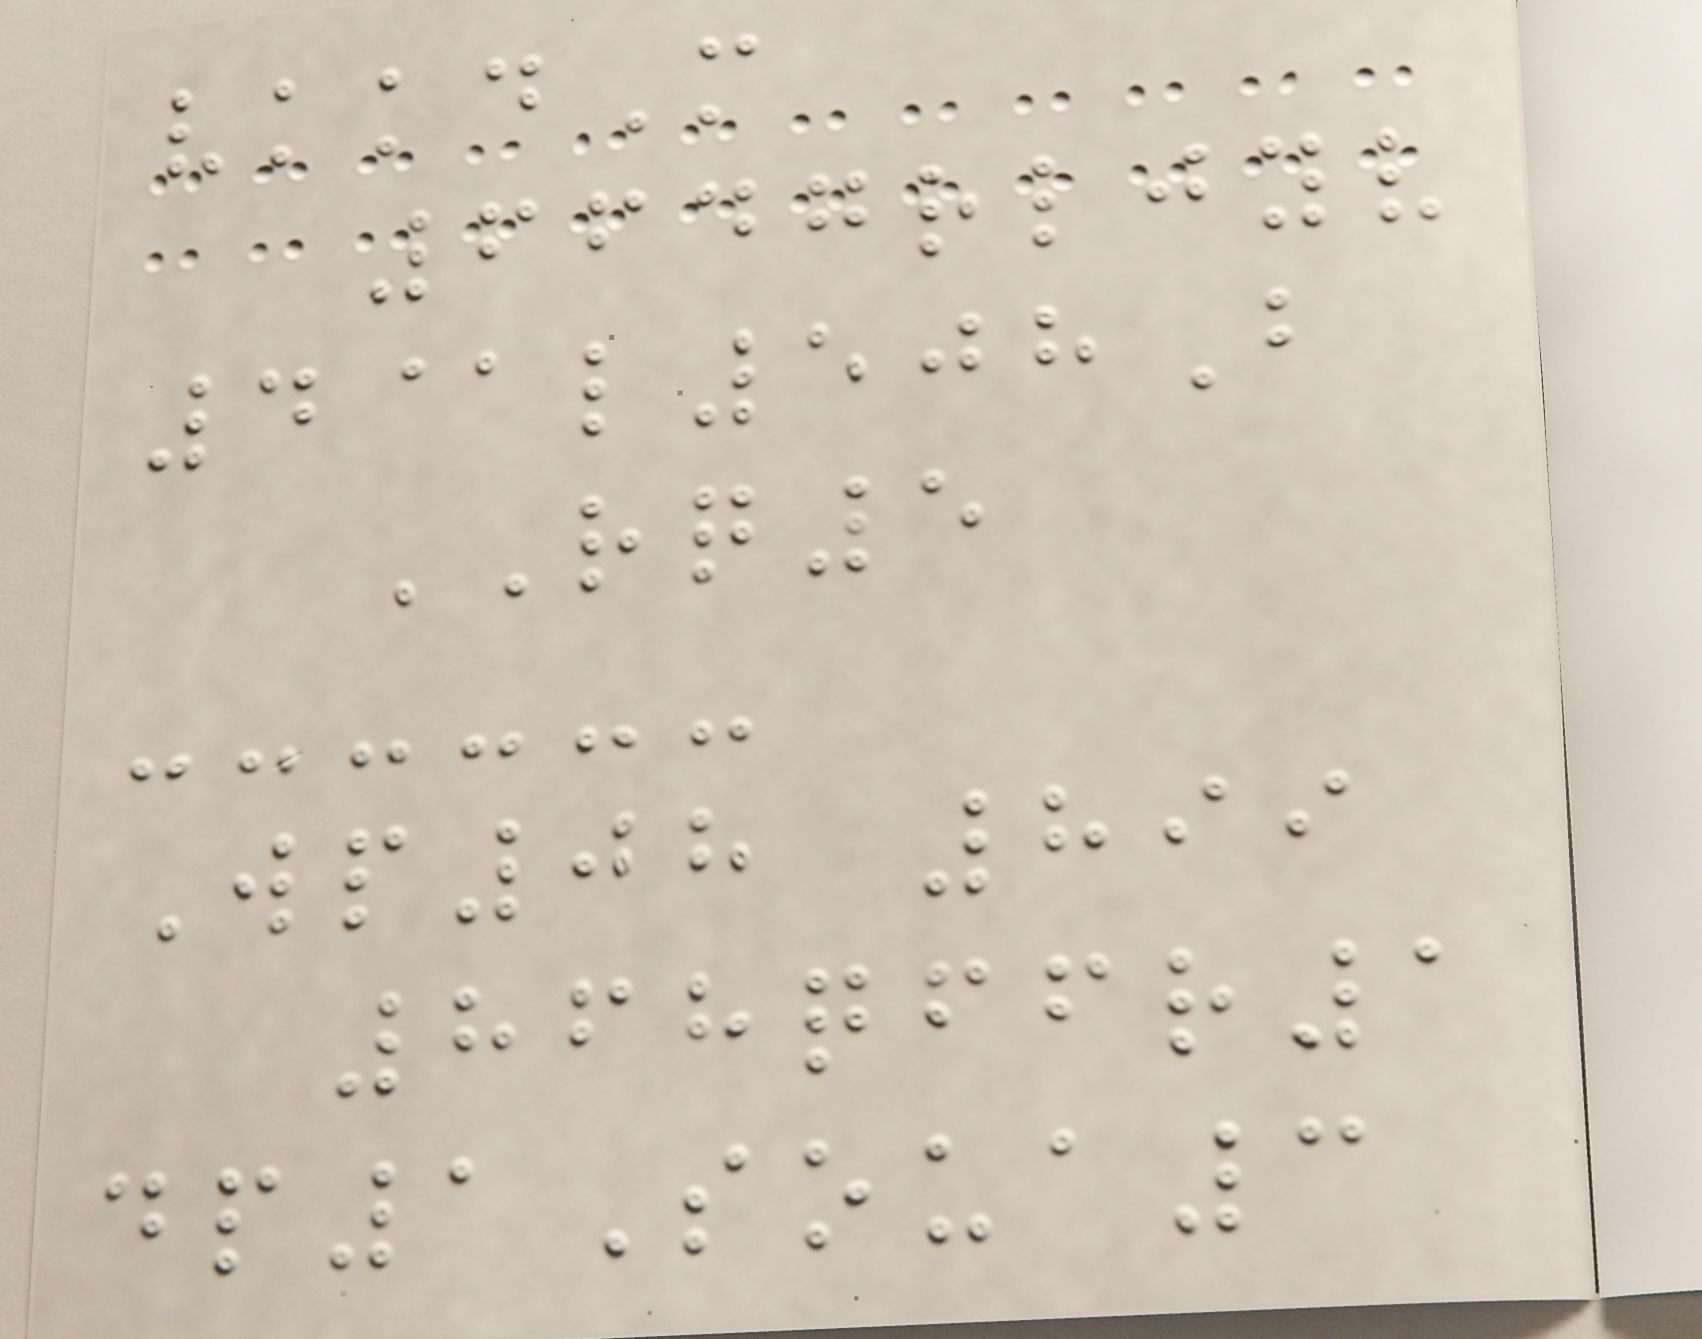vkkdM
6647rljyv
4@l508B
RQ5
Wp08 899
868qffr1
dp1Soua3
